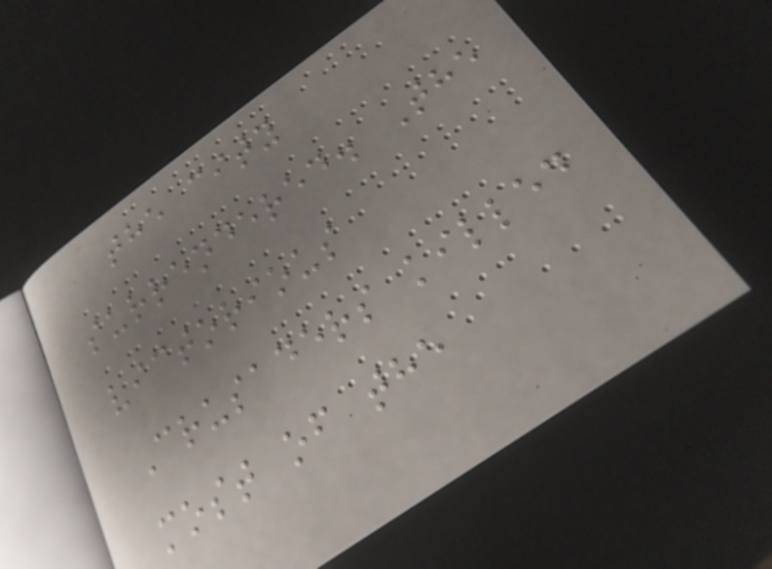the city
surrendered. The
victorious
Crusaders killed
most of the
